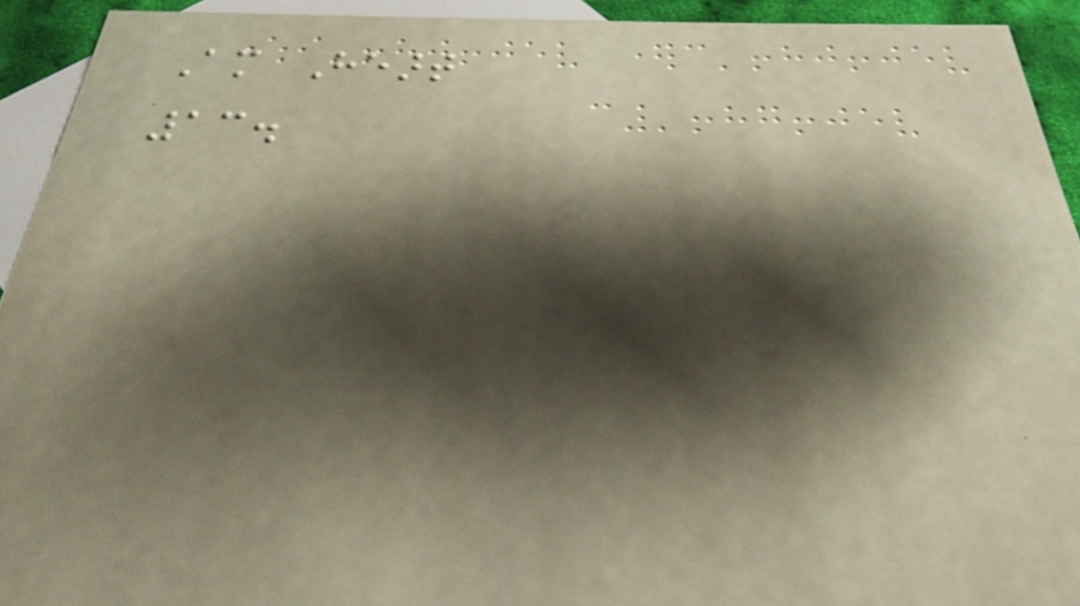Am Heart
13.
